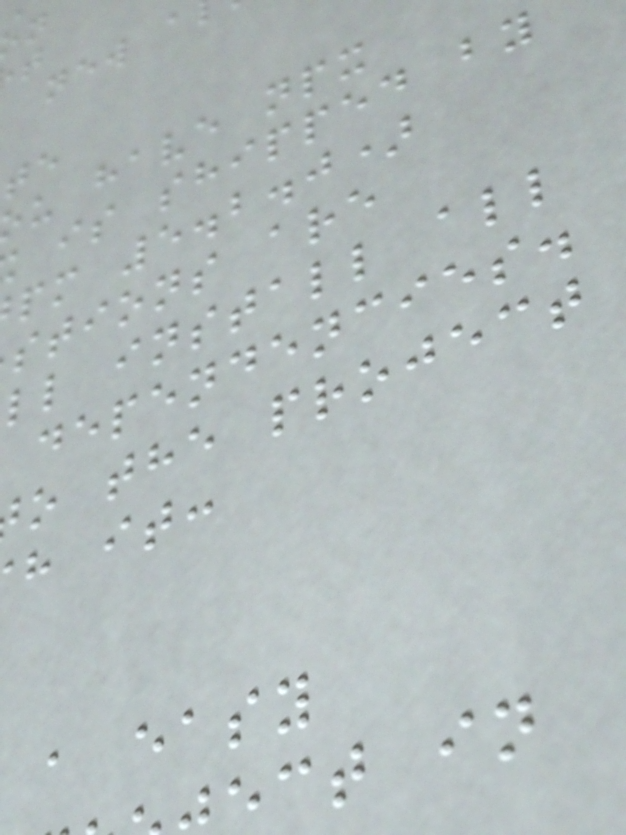u have npx
is shipped by
pm 5.2.0)
stions are
ll install all
dependencies.
o the project
a easy
